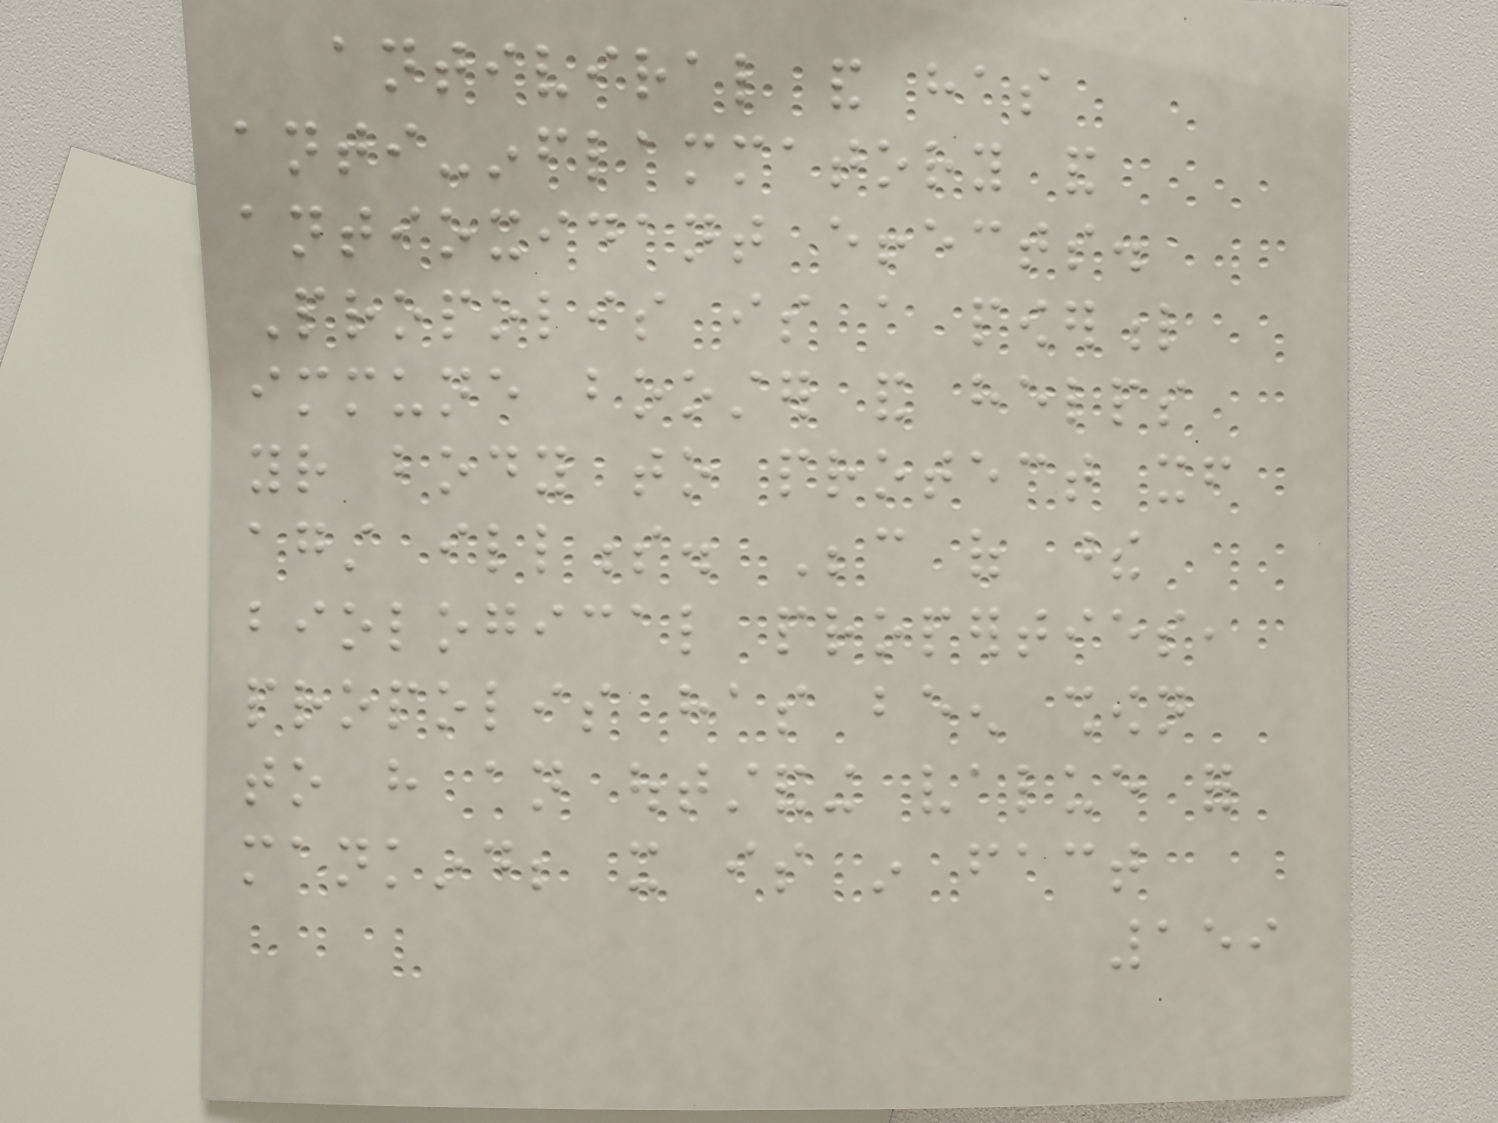antiviral and has
anti-inflammatory and
antioxidant effects.
Propolis is a powerful
immune booster and helps
your body to protect itself
against illness. Because of these
biological properties,
propolis has been shown
to have an outstanding value for
mankind; it is in fact
159
